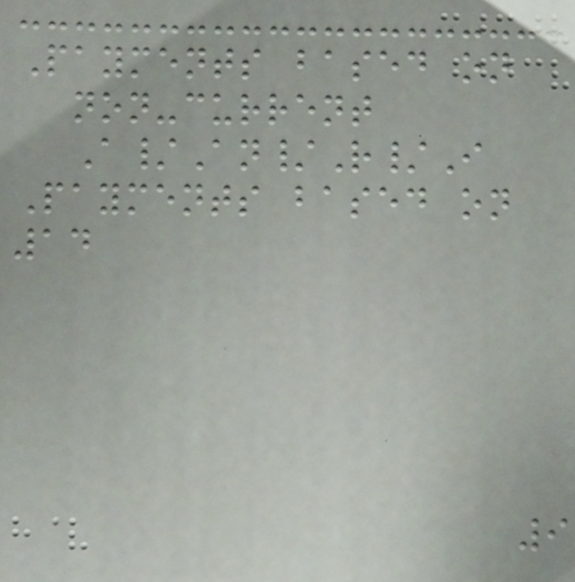Payments based on
non-current
A/An/R/I
Payments based on
14
9
